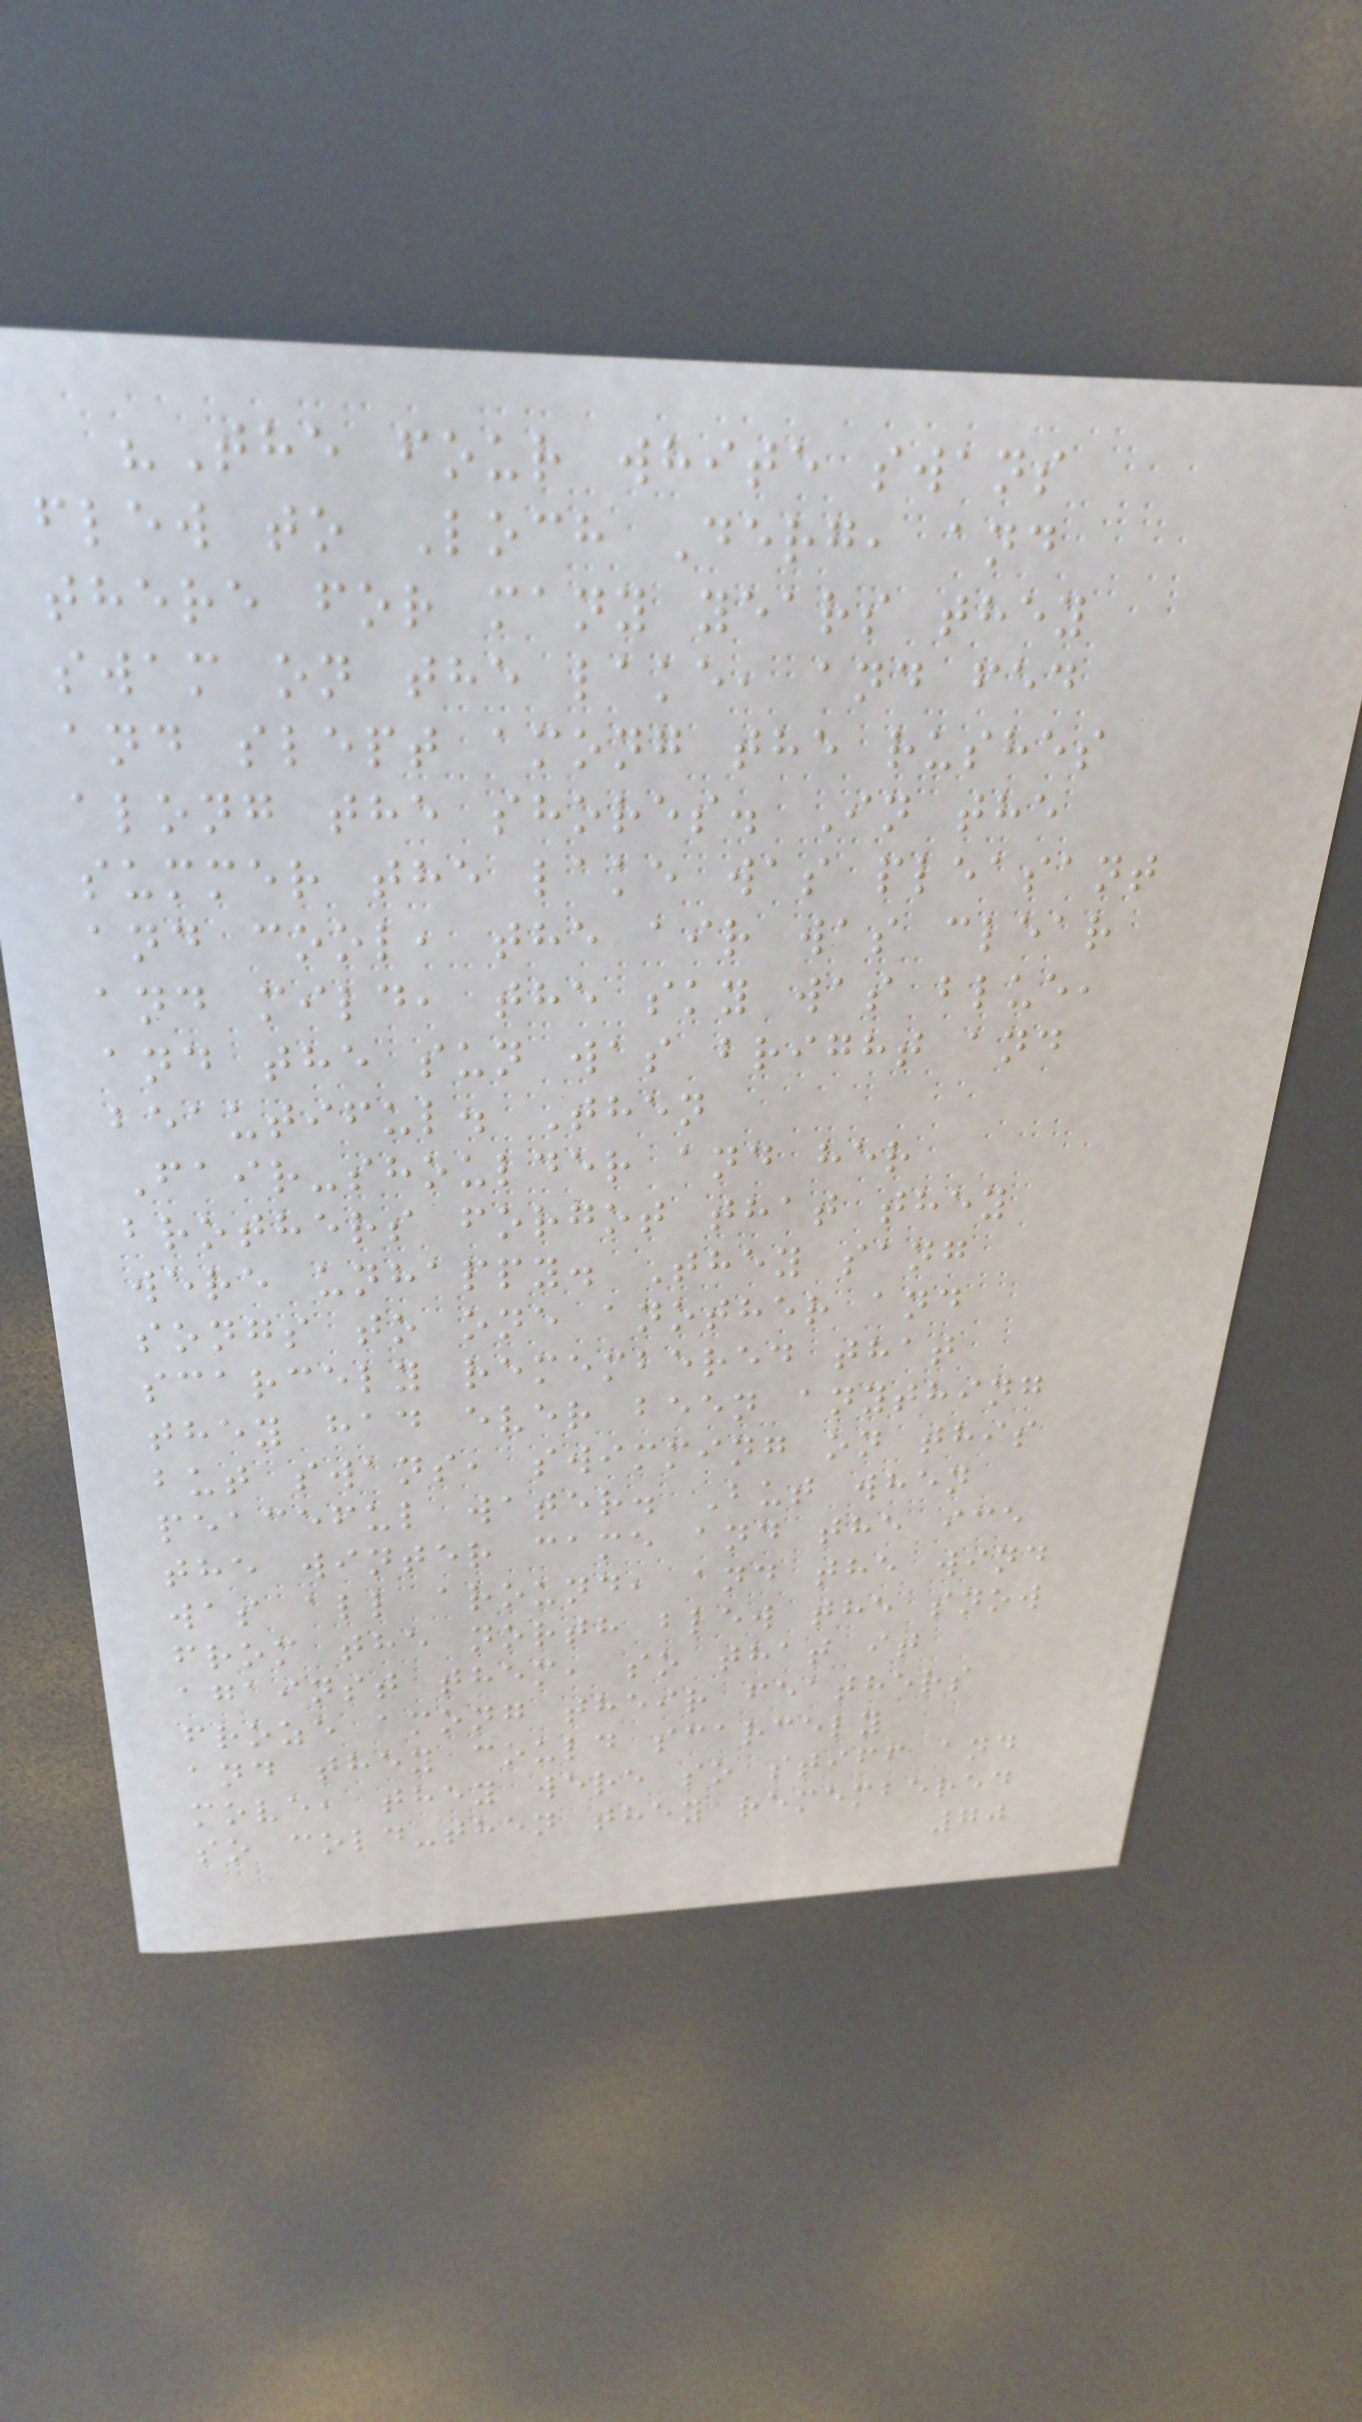"The four white swans
flew to Loch Derg, and
there for many years they
swam on the lake, and fed
and slept among the rushes
along the shores. In the
summer the lake was pleasant
and cool, the air was clear
and mild, the sky was blue,
and the sun was bright and
beautiful. Then
Fair-shoulder and her
brothers forgot that they
were unhappy. They sang
songs to one another and
scarcely remembered that
they had ever been anything
but swans, swimming on this
peaceful water. But when
the winter came and the ice
was all around, and the wind
from the north blew the snow
against them, so that it
froze among their feathers
and they could scarcely
move, they were so stiff and
so cold-then they remembered
70
